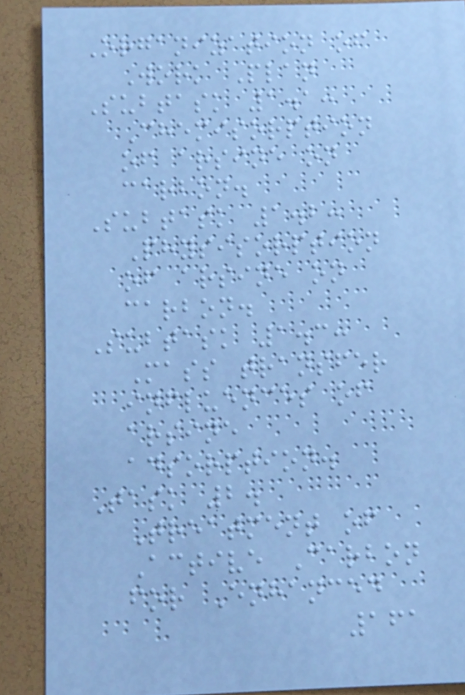Organization of
Work Plan
Subtask 1.1:
Chemisorption
of arsine on
carbon.
Subtask 1.2:
Physisorption
of arsine on
carbon.
Subtask 1.3:
Mass transfer
influences of
arsine
adsorption.
Task 2.
Treatment of
Active Carbon
for Enhanced
161
